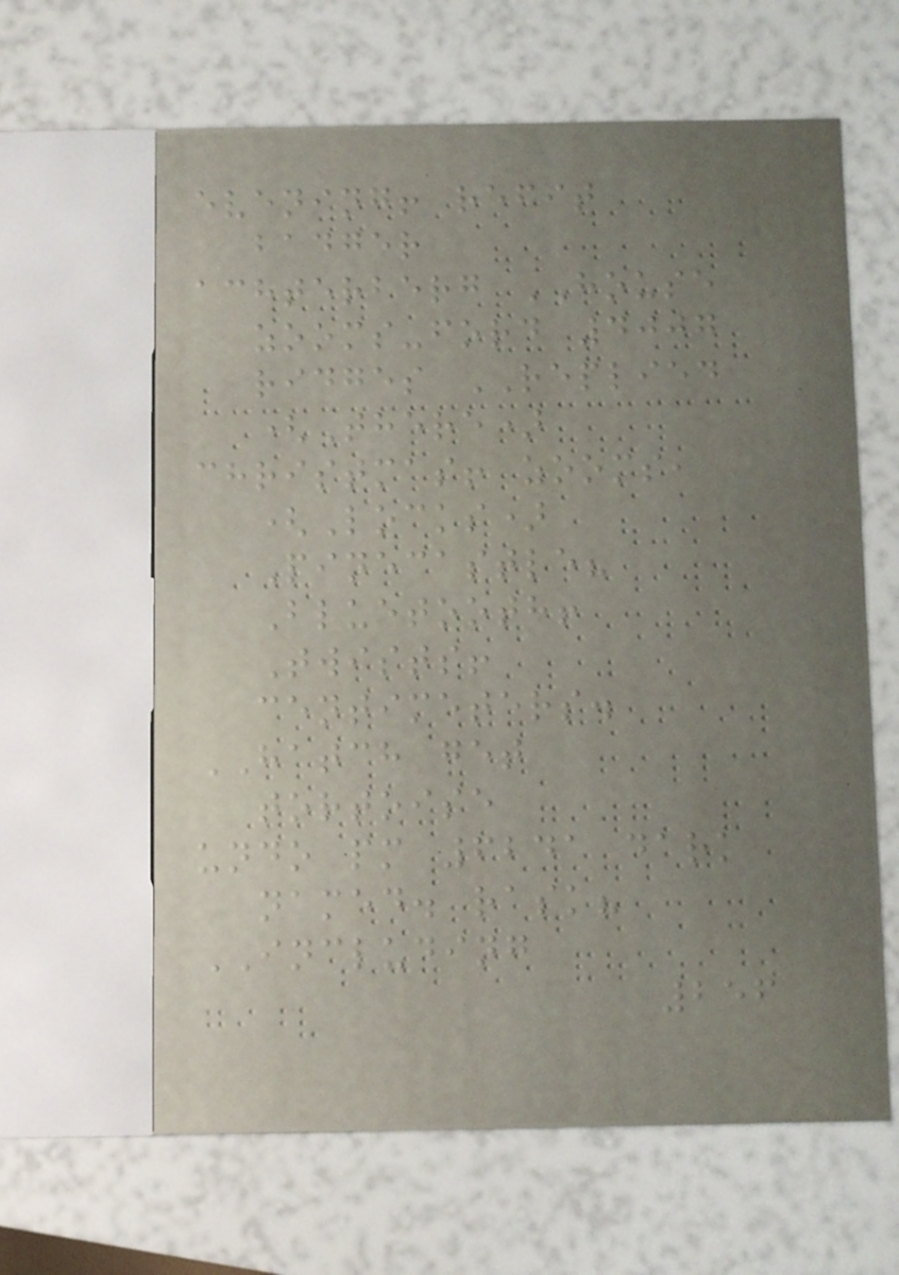evening! refit
badger
achterberg HOUSE
zooms-ford 4007
ridges REPLIED
(There)
christmas! zooms,
(Locks)
Pinecastle?
Bluetooth!
Twists!
centimeters.
HATCH get
tortoise
undo pm 6241 dark
named. rask?
INCLUDING
256
